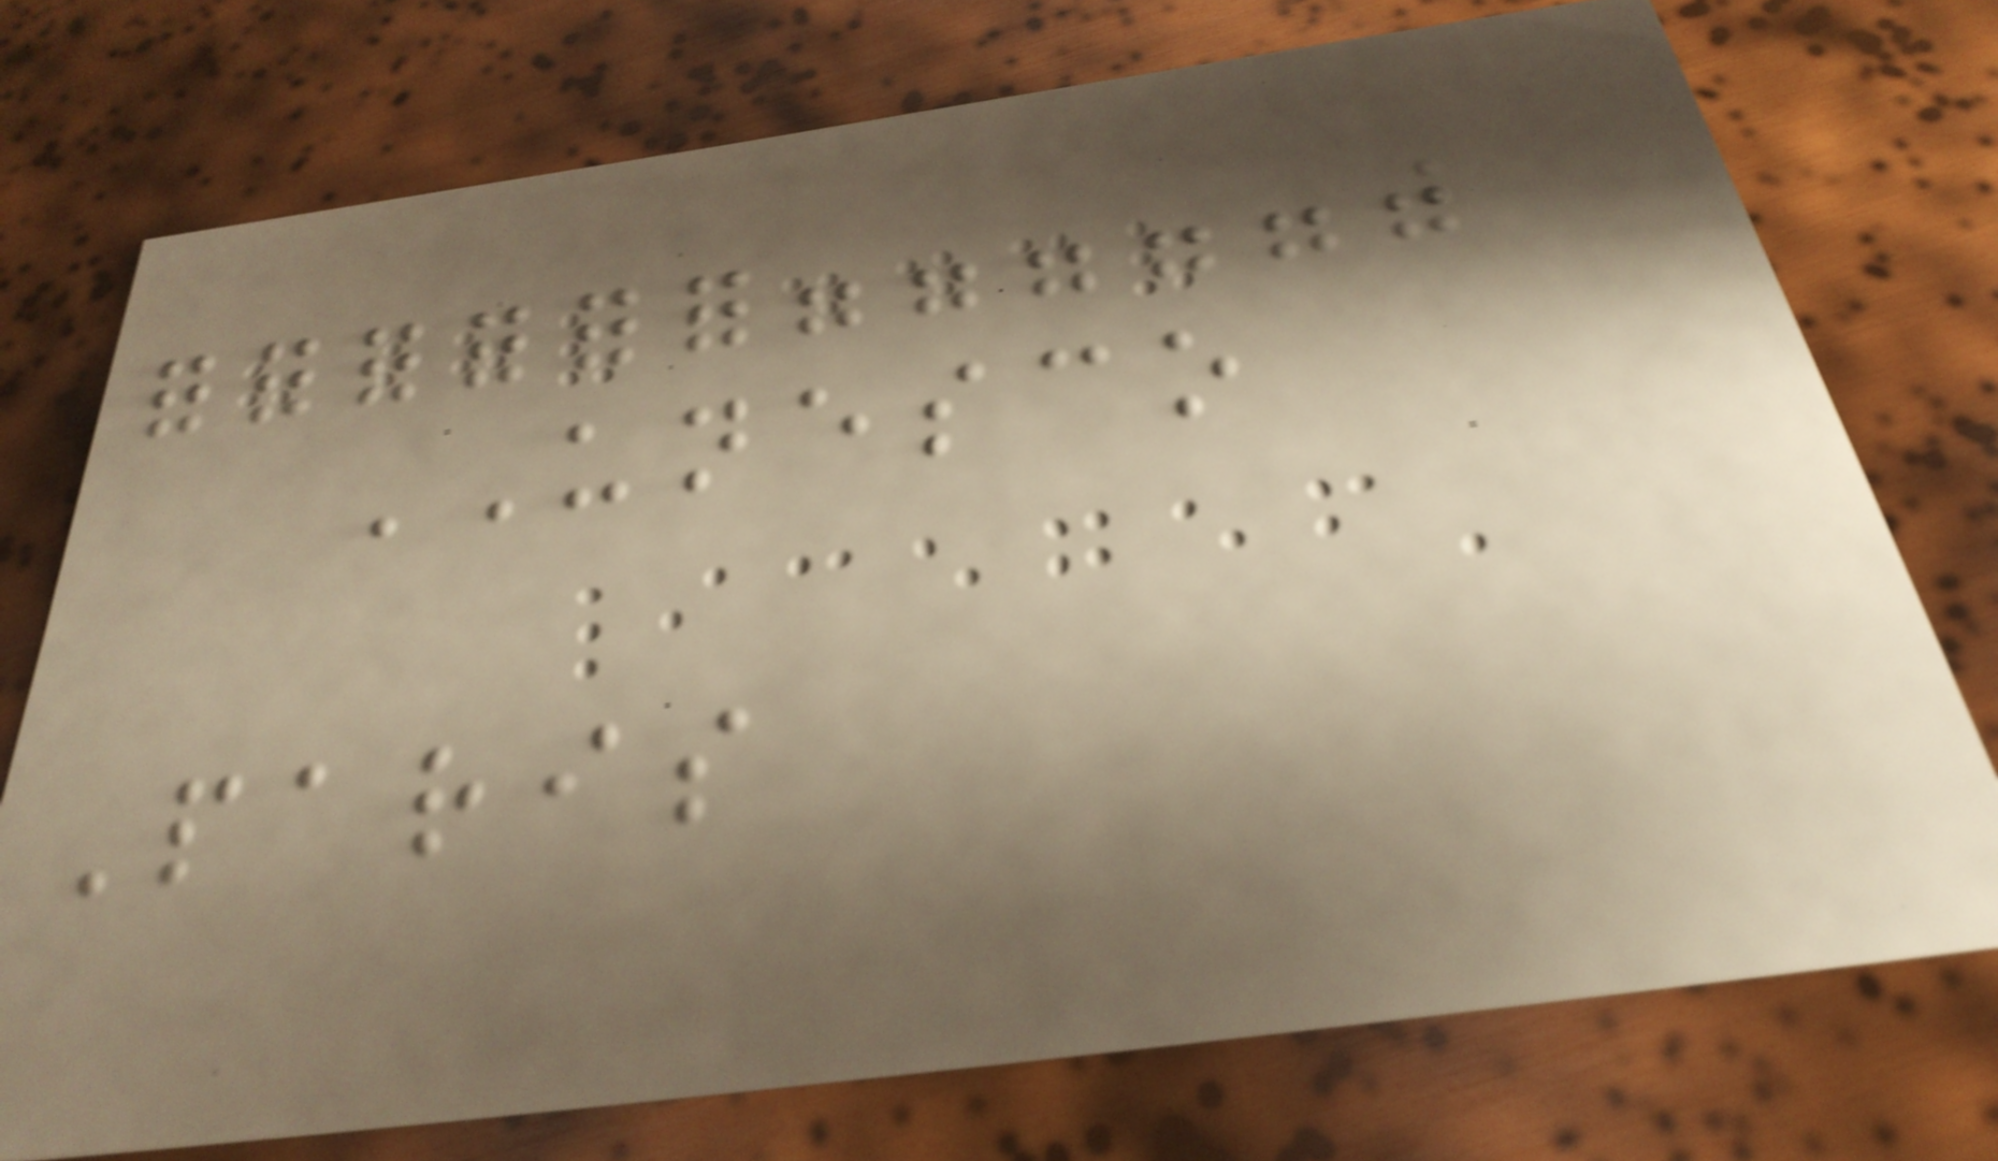UNESCO
Paris
